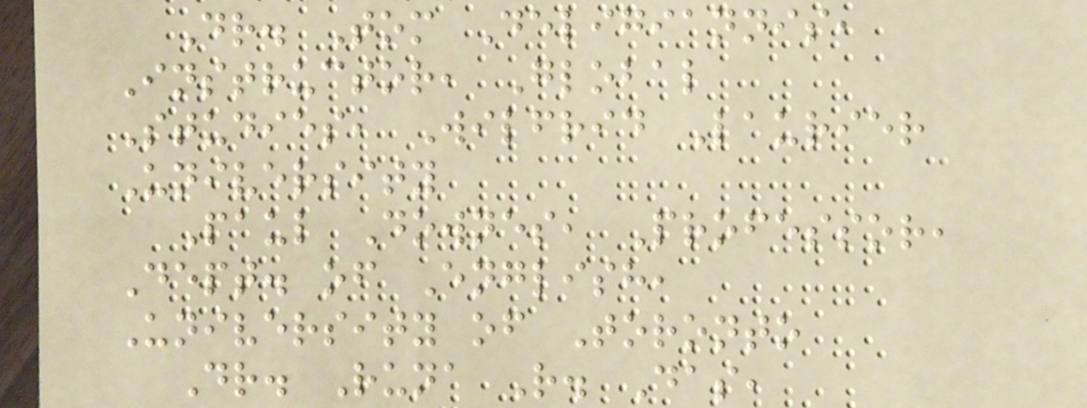Dr. Tom Deligiannis,
Instructor, Global
Studies, Wilfrid Laurier
University
Paul Downes, Professor,
Dept. of English,
University of Toronto
Dr. Runa R. Das,
